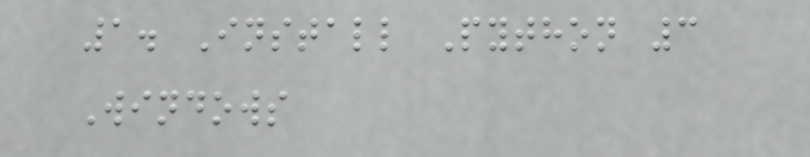1. Install Python 3
Windows
